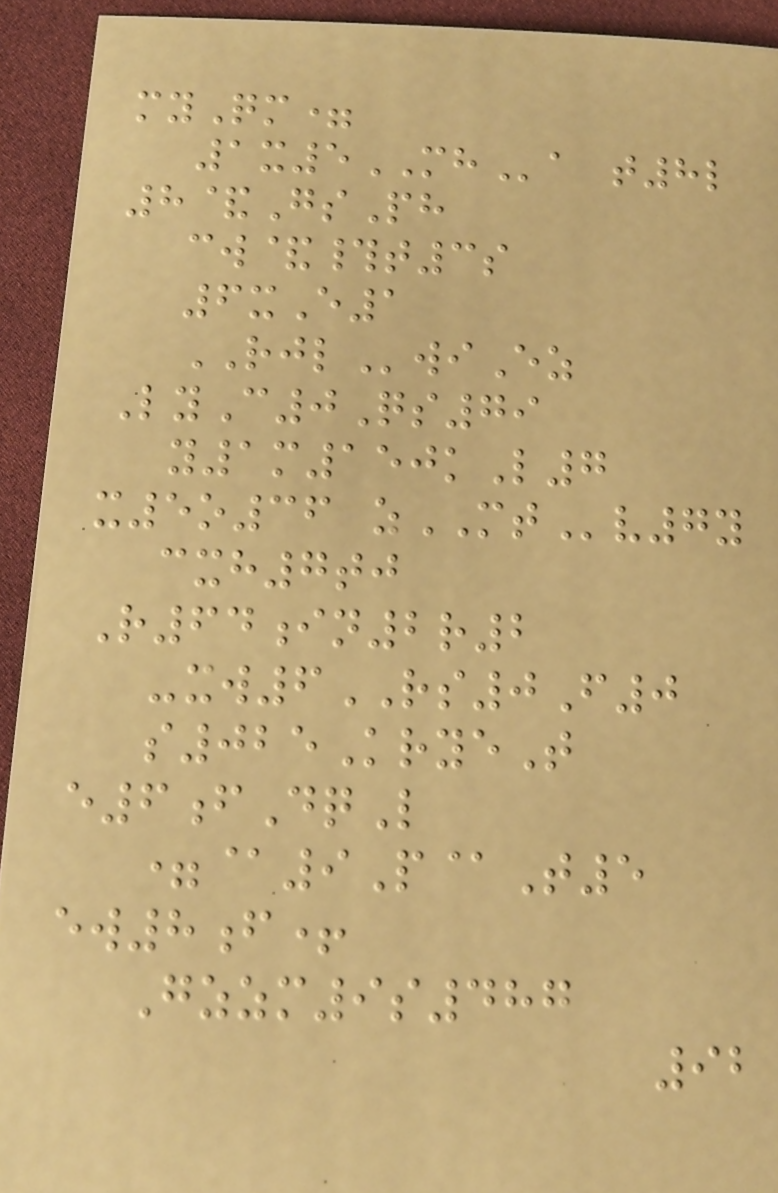myQm=
1x5MHa t8l
8&GsPh
cw&#t3s
6xE1
RJLwiEz
LyC0Qs79
y1m150kL7
x5o36 zMTv7y
cxh7tj
R64in2r2
-xw6RS0F0
s025KryeT
e6fDqL
=@9P@T5
ew8f+
Gzzm9s487
92
